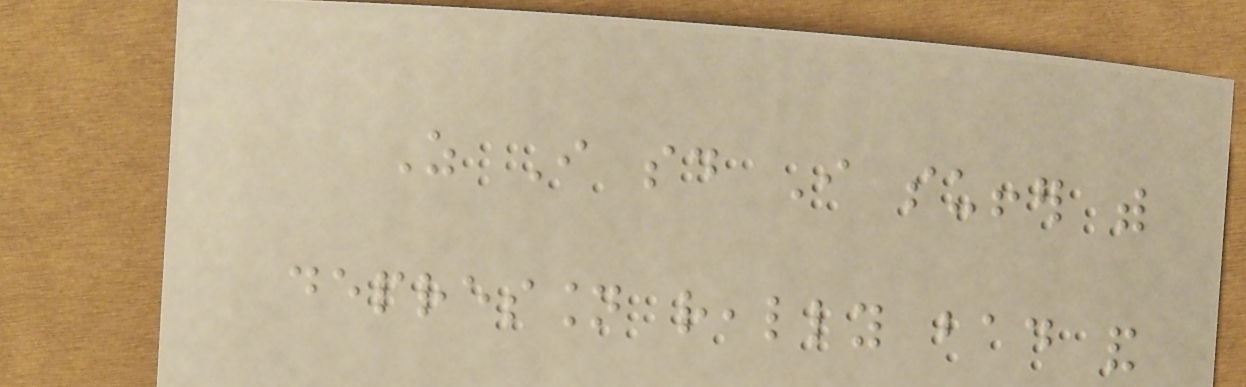As I said I suffer with
depression really bad and
